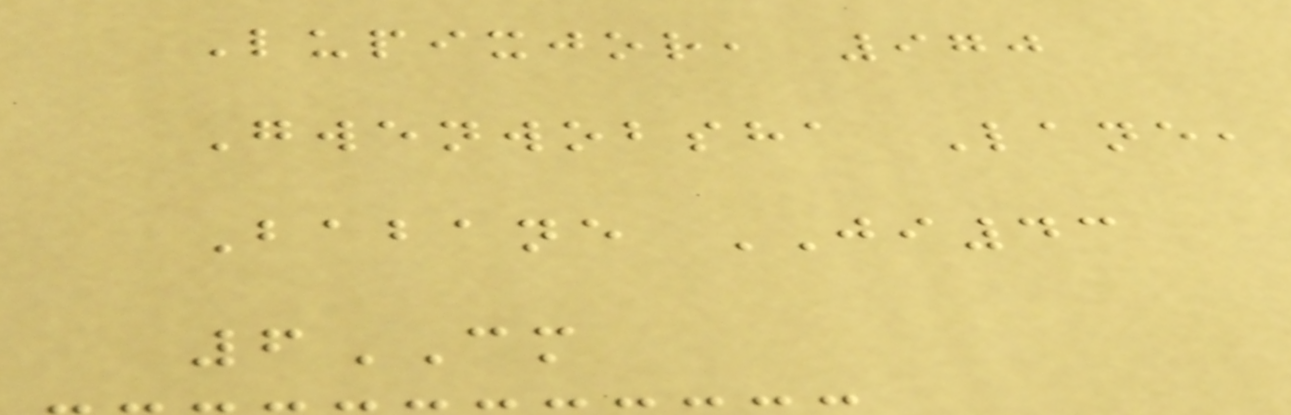Lupixjor, 970
Gwenwobsha Lane,
Babane JI43
6CM
